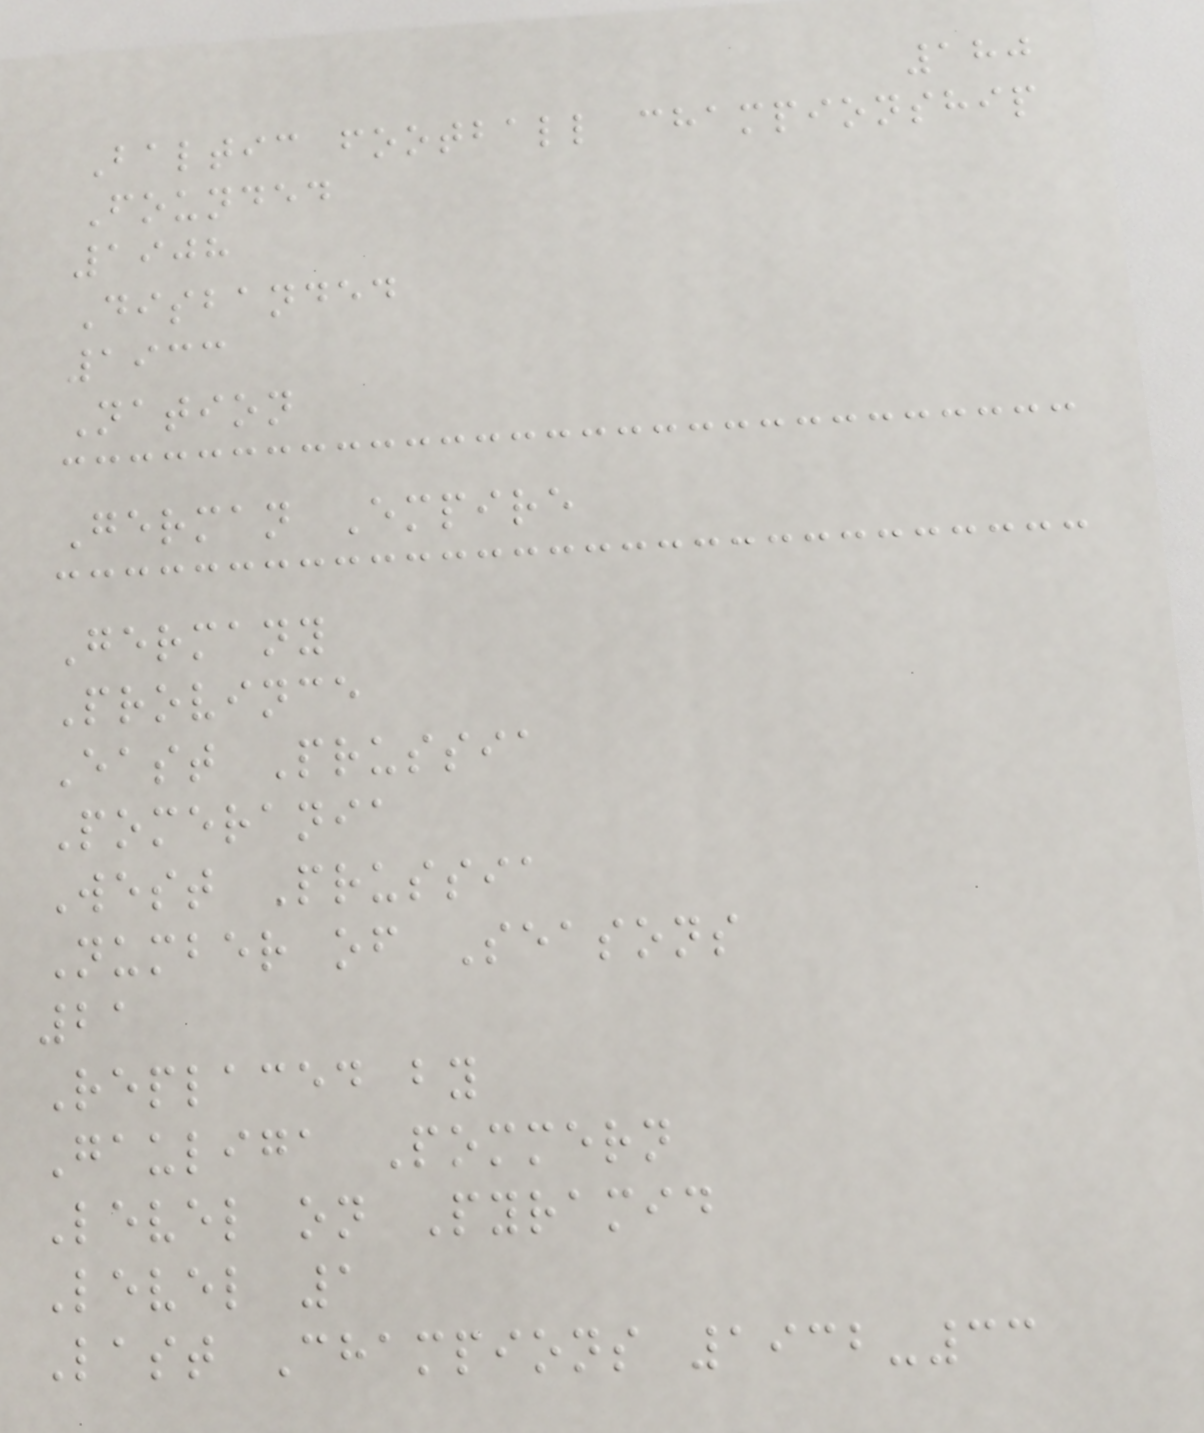180
Baltic football championship
Founded
1908
Disbanded
1933
Nation
German Empire
Germany
Province
East Prussia
Pomerania
West Prussia
Number of Seasons
21
Replaced by
Gauliga Pommern
Level on Pyramid
Level 1
Last Champions 1932-33
